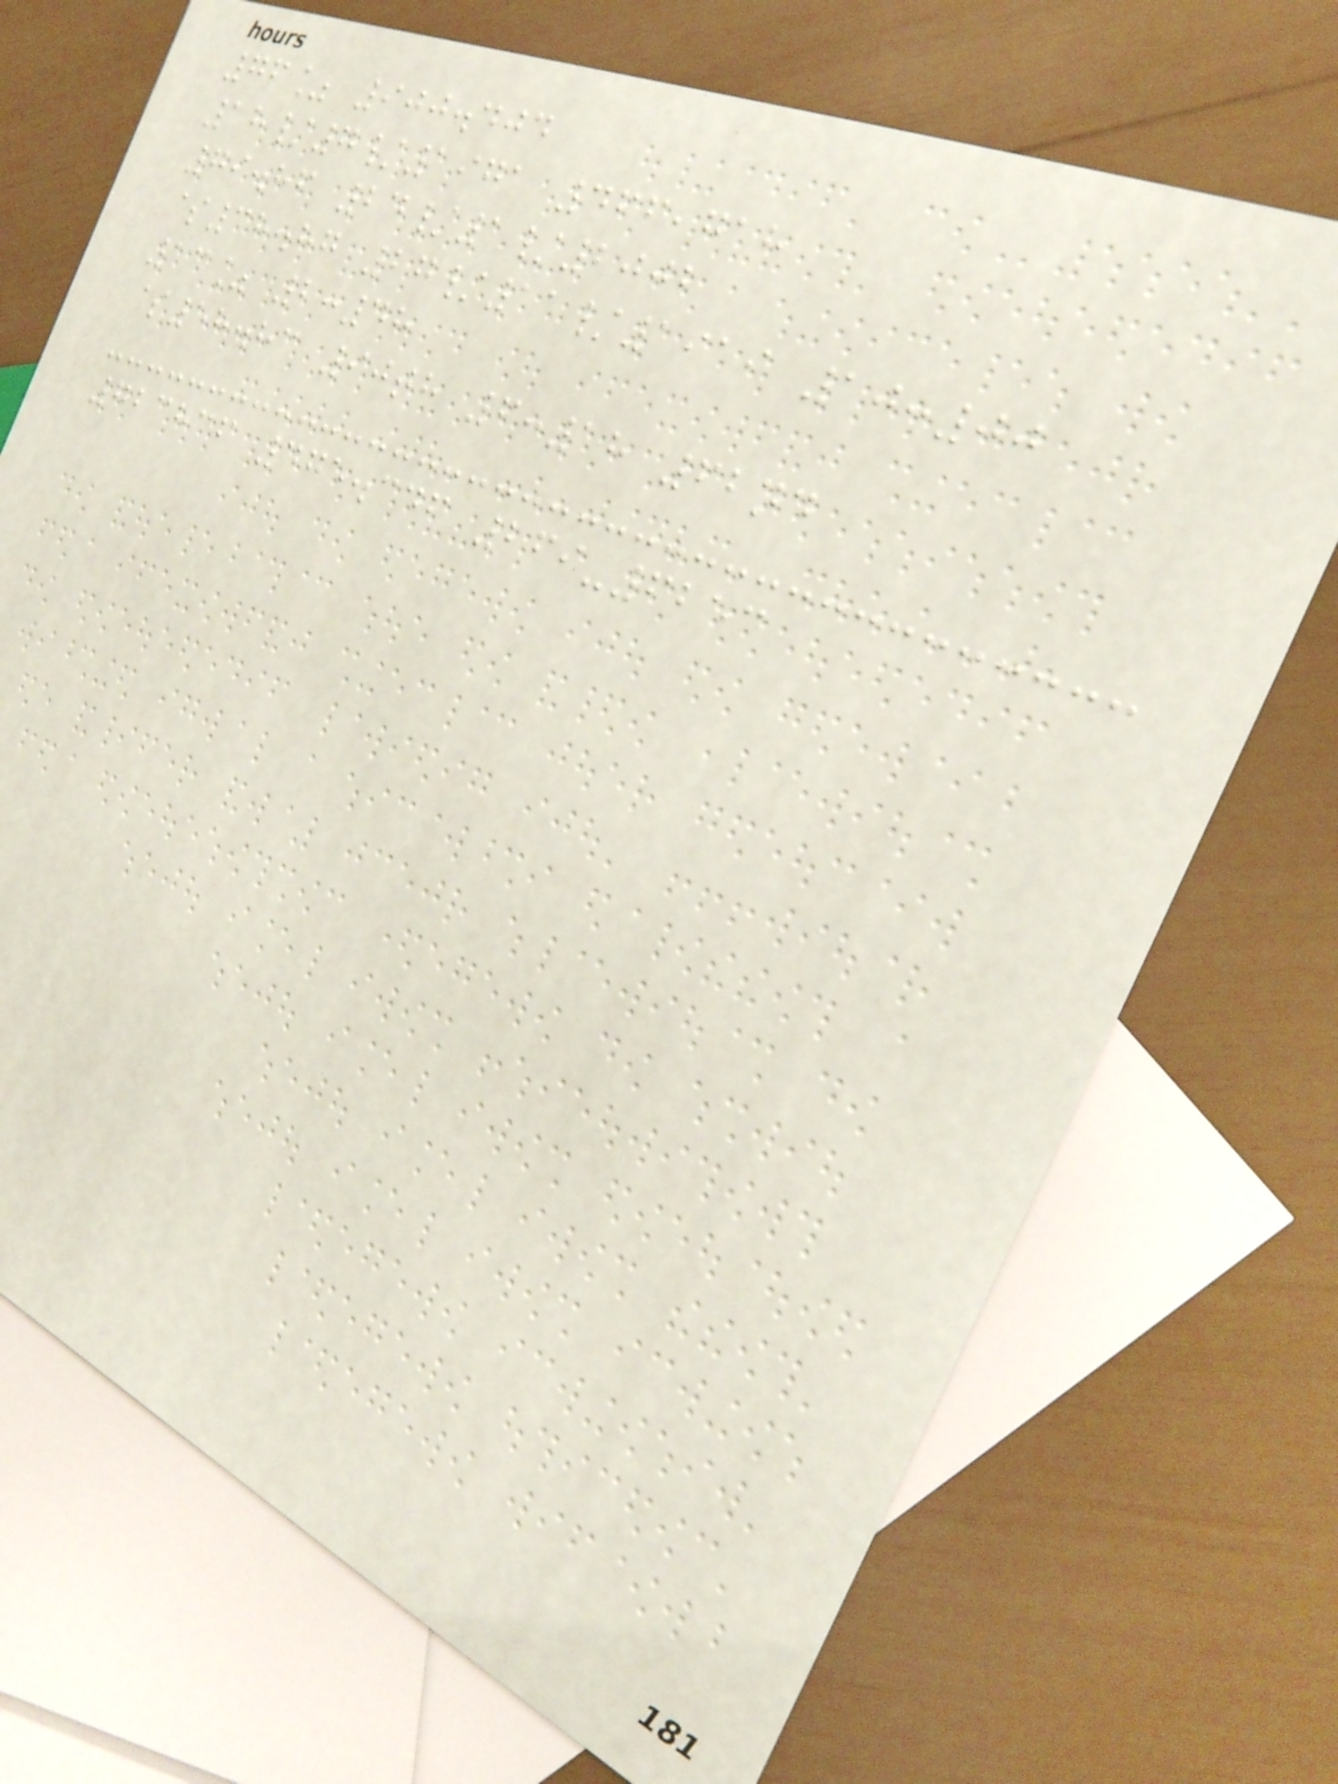76% 900.404
18/7/1971 466,718
79.86 24/1/2002
$38.87 27/11/1919 10:00
13% 2:48
$58.83 90th 6:18 62nd
723836 475.346 269-6253
